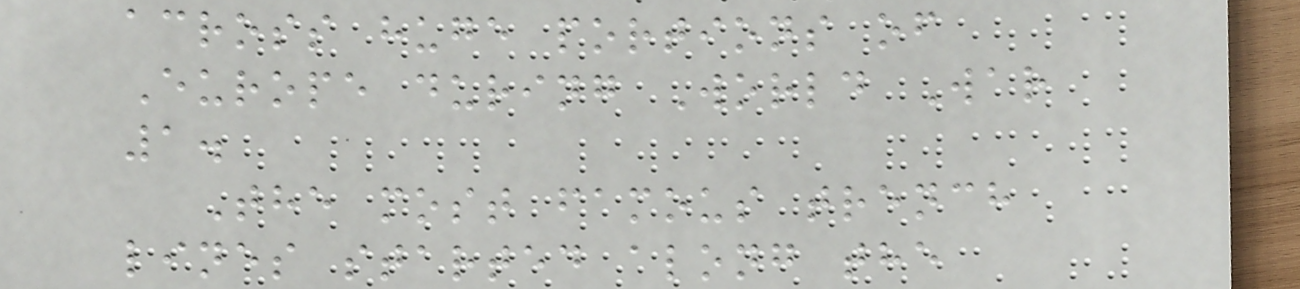across huge portions of
Europe during World War
1.
The most famous trench
lines started along the
